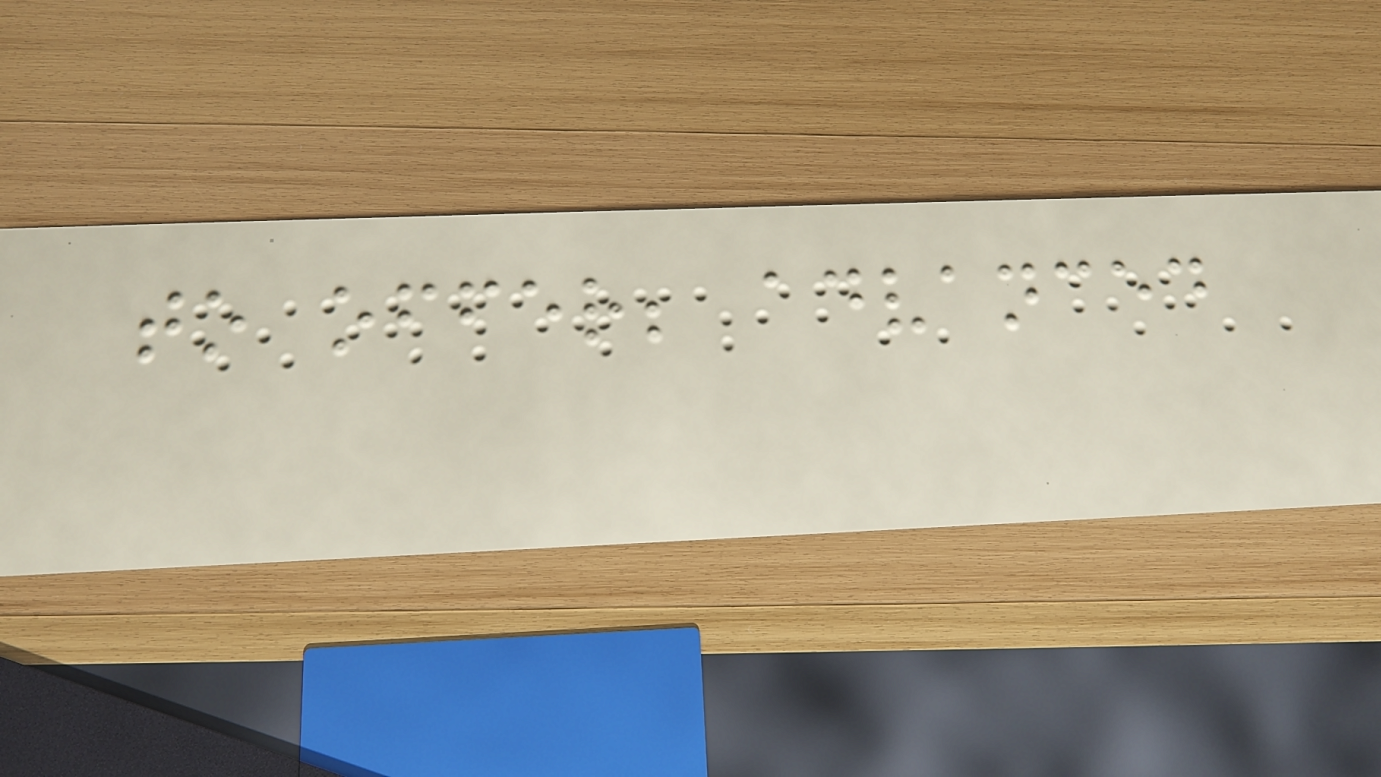to offer; advanced
